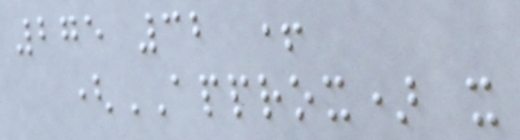275 32 +
(APPROX) x
